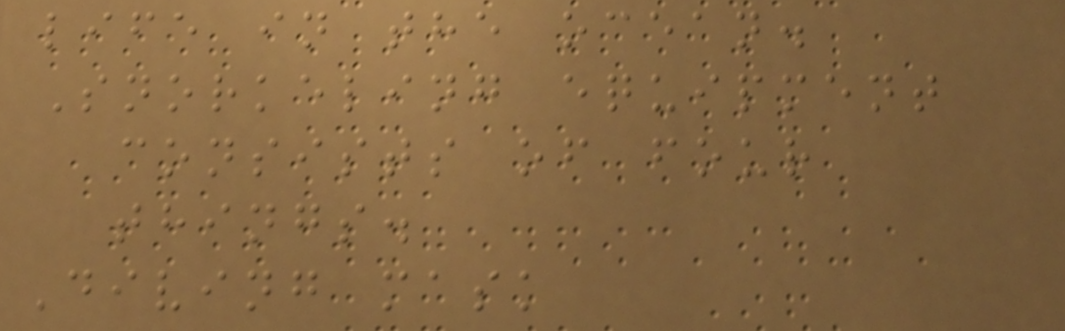life in the ocean.
Snorkeling equipment
consists of four
things.
Diving mask
